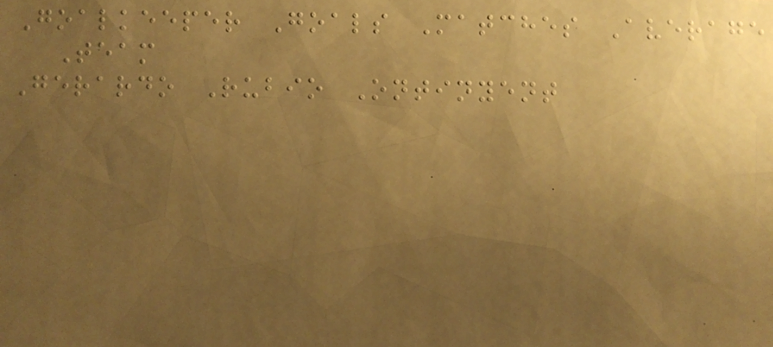Goalkeeper Goals Matches Average
Team
Gerardo Rubio Ontinyent
